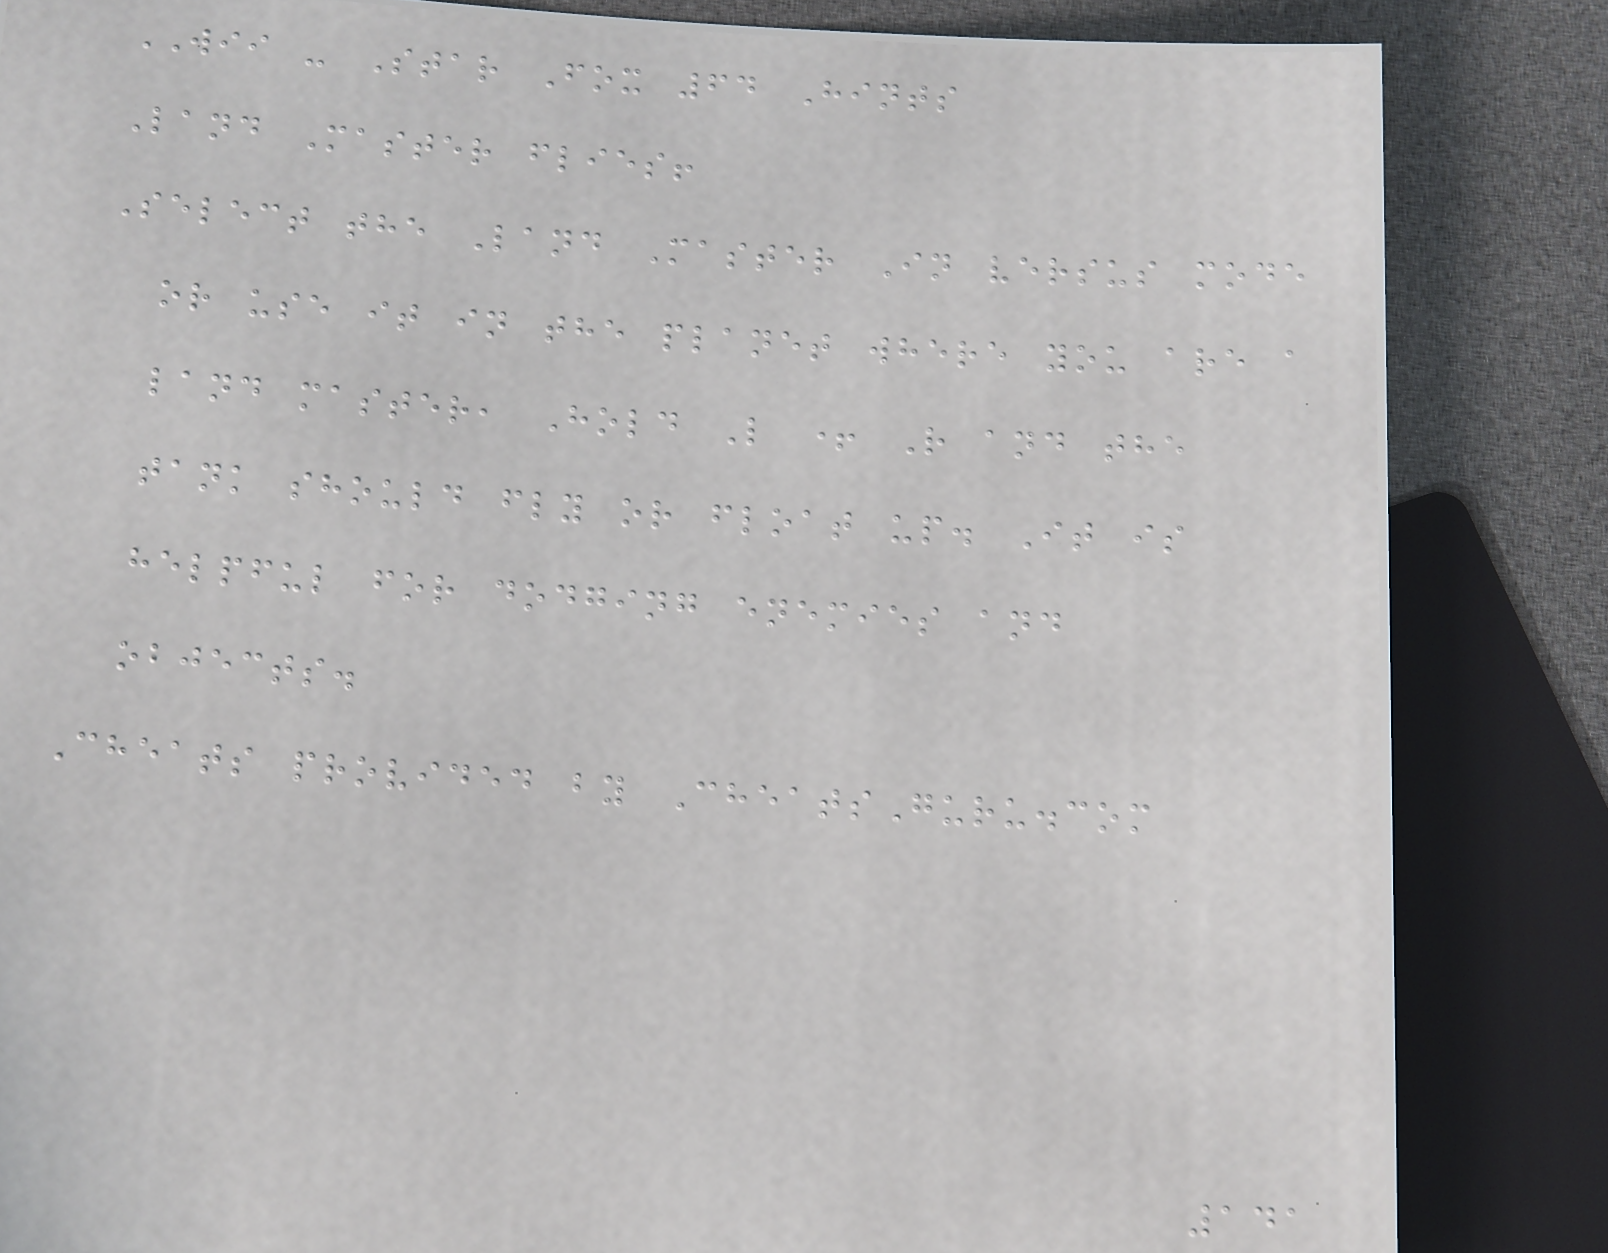WII - Star Fox 64 Hints
Land Master flies!
Select the Land Master In versus mode
or use it in the planet where you are a
land master, Hold L + R and the
tank should fly or float up. It is
helpful for dodging enemies and
objects.
Cheats provided by CheatsGuru.com
141
